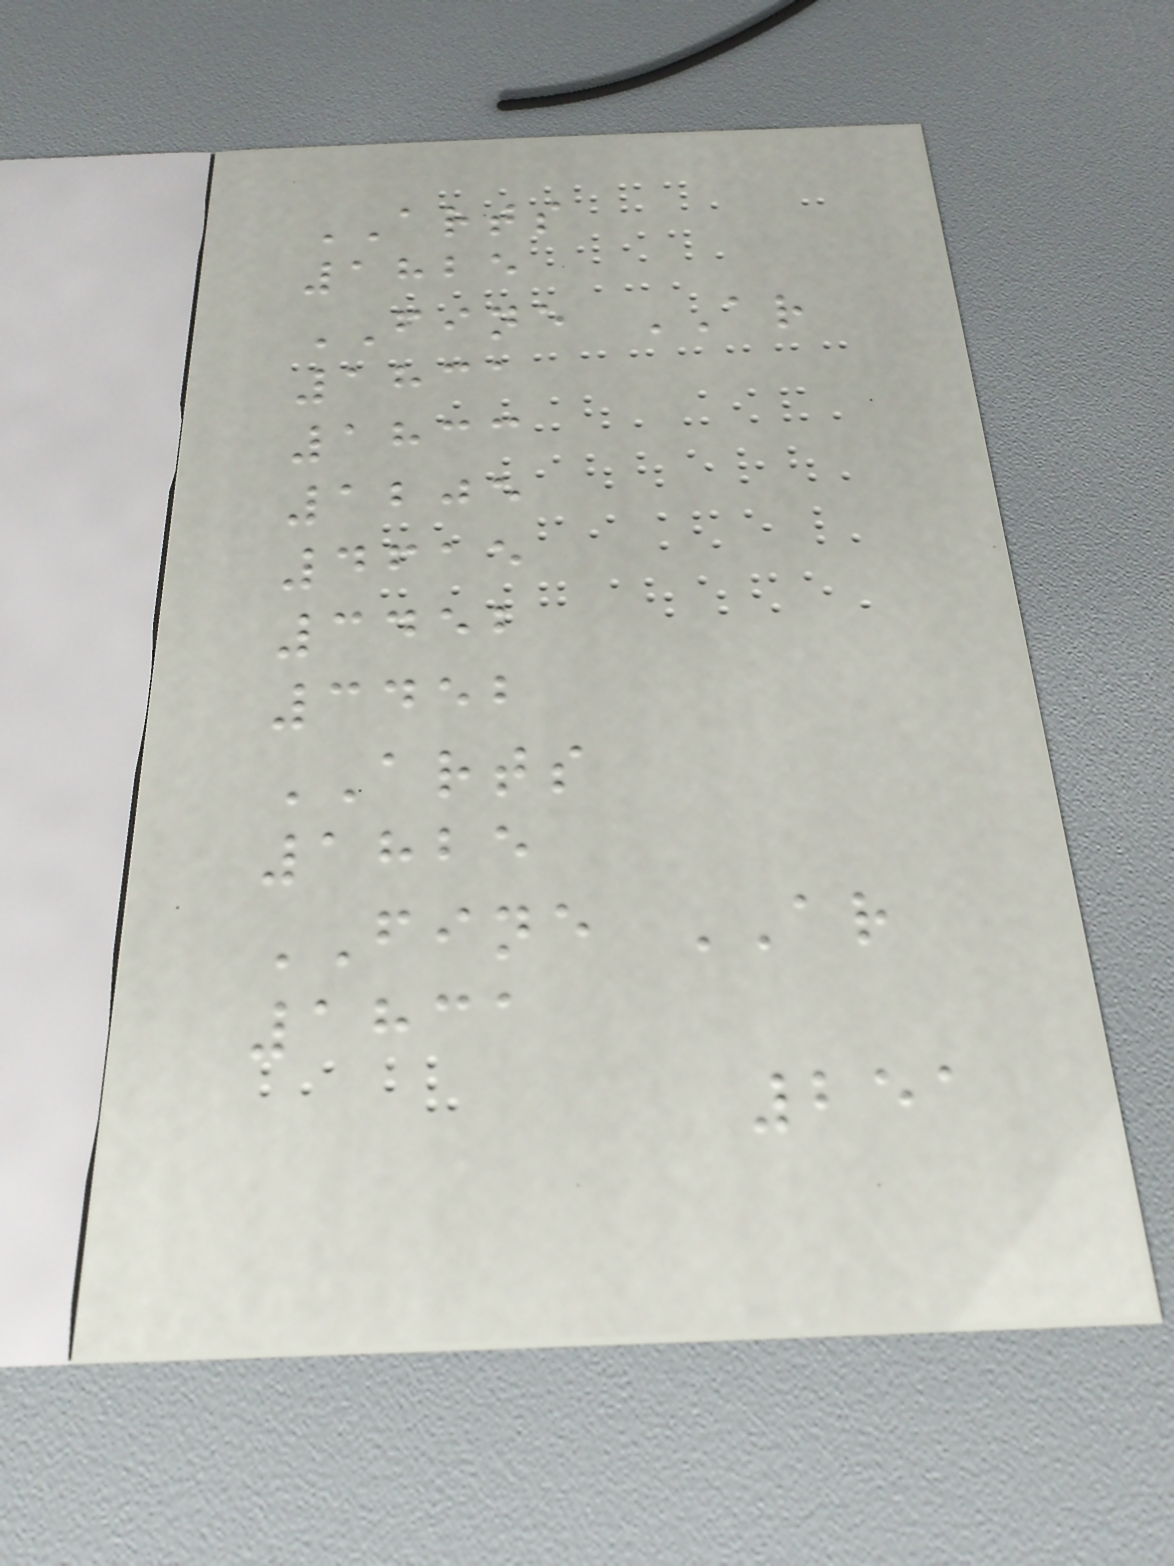ARTS
1825
FINE AR
1831
1833
1205
4615
3452
3452
ARTS
1825
FINE AR
1831
251
